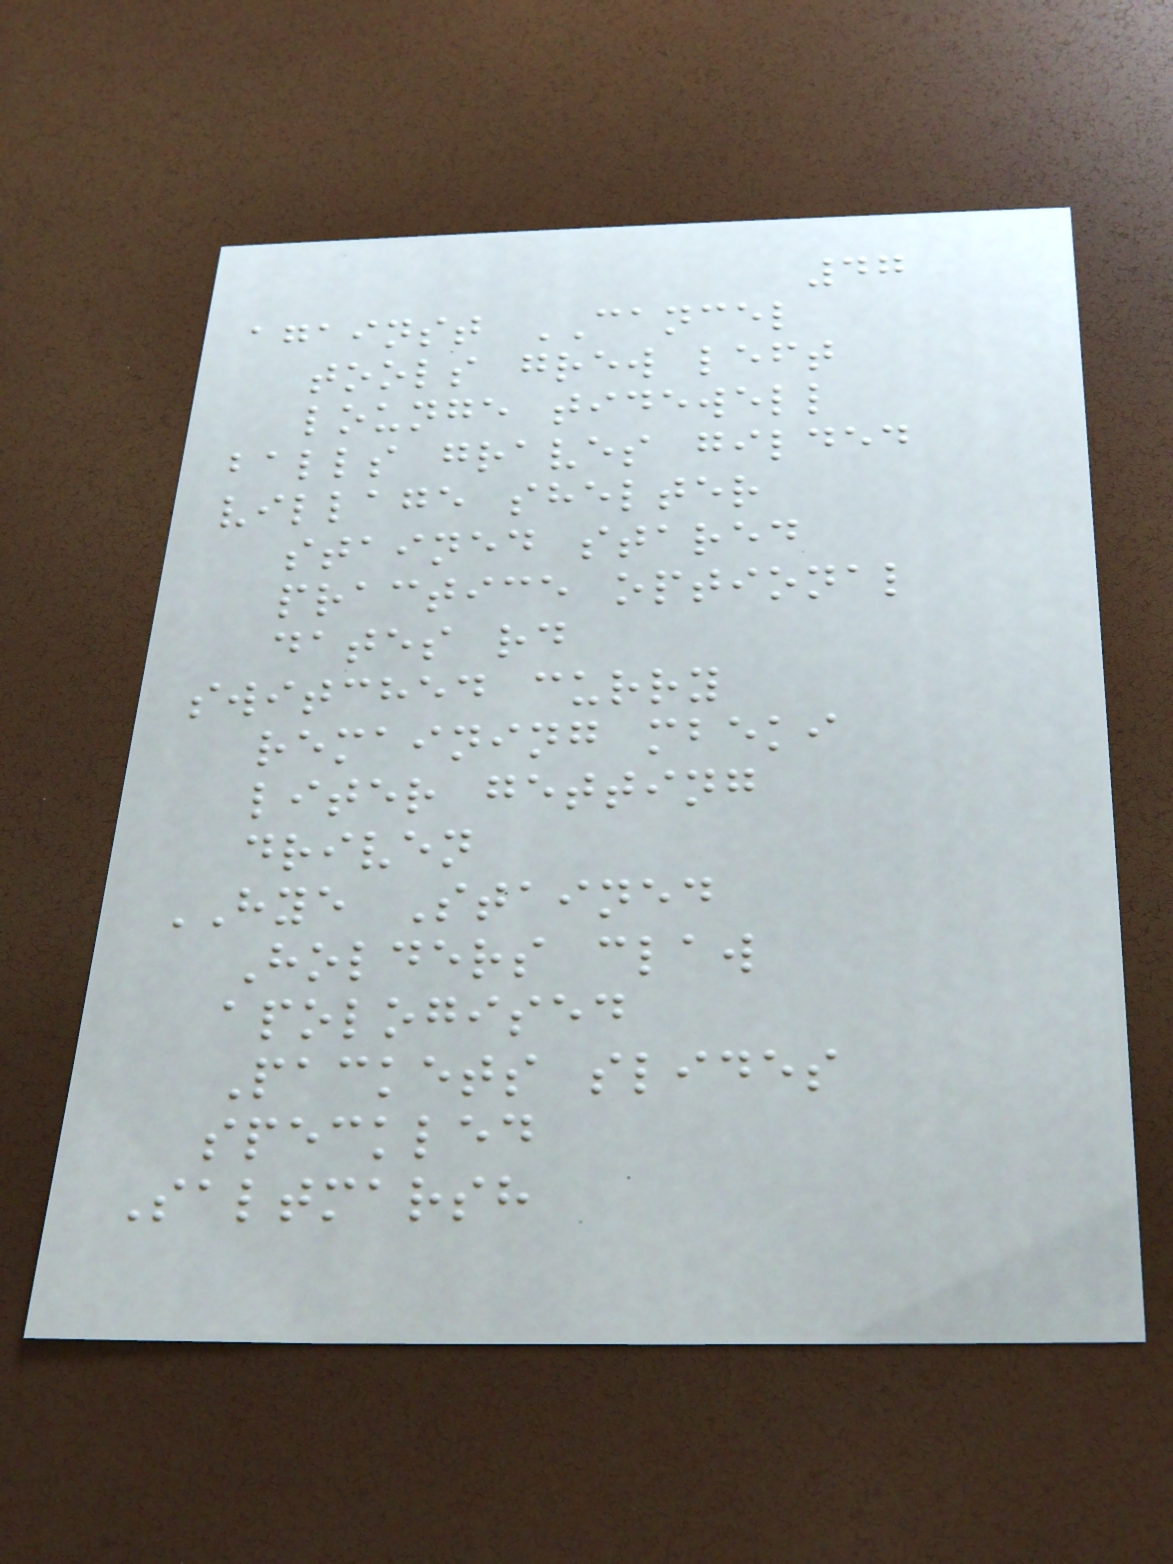47
against CANCEL
tools grew left
lounge tidewell
balls graves gilded
village shelter
stained stared
practice optional
dates rd
switched curry
remaining mbeki
liter getting
driven
HYE Stained
Holders claw
apologised
Packets slides
speckled
Saltmarsh
